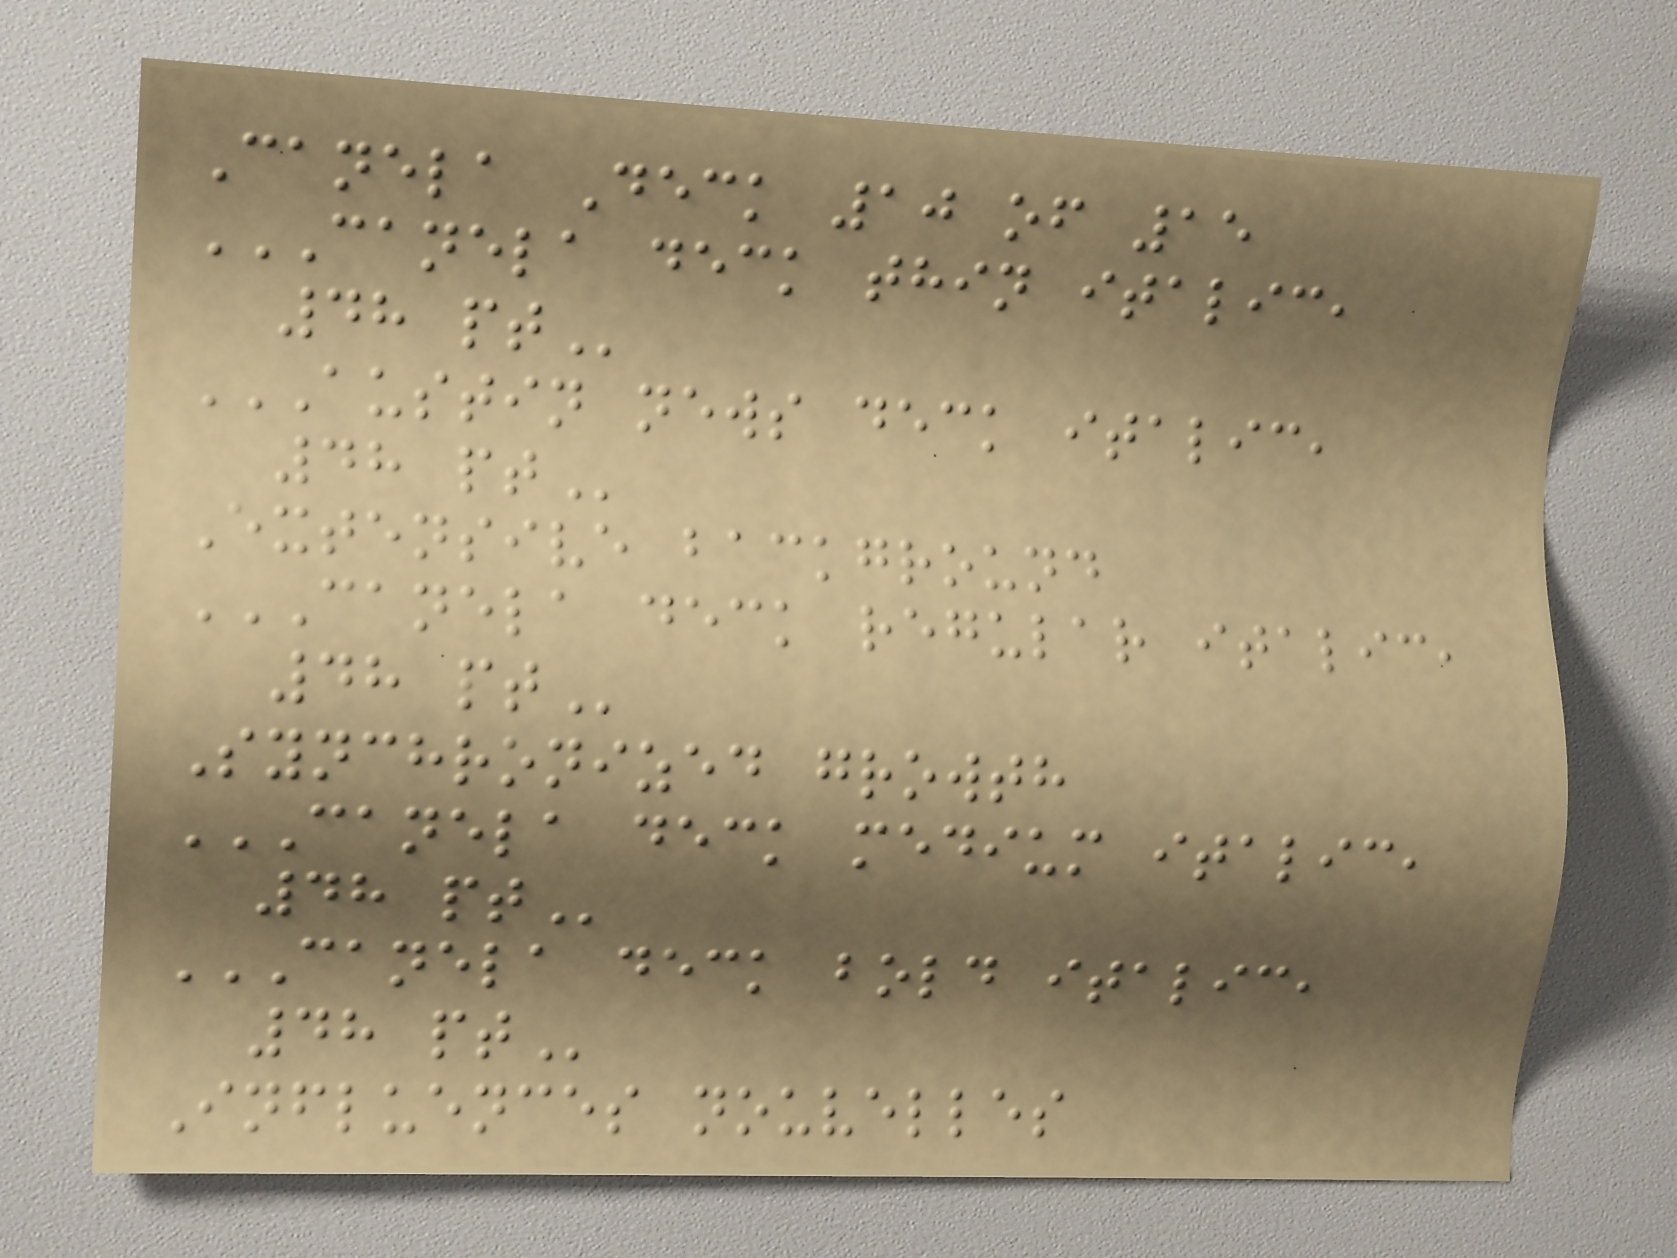Canela Deck 10 of 15
CANELA DECK THIN ITALIC,
48 PT
AUSTIN NEWS DECK ITALIC,
48 PT
Extensive background
CANELA DECK REGULAR ITALIC,
48 PT
Synchronized growth
CANELA DECK MEDIUM ITALIC,
48 PT
CANELA DECK BOLD ITALIC,
48 PT
Influences nouvelles
